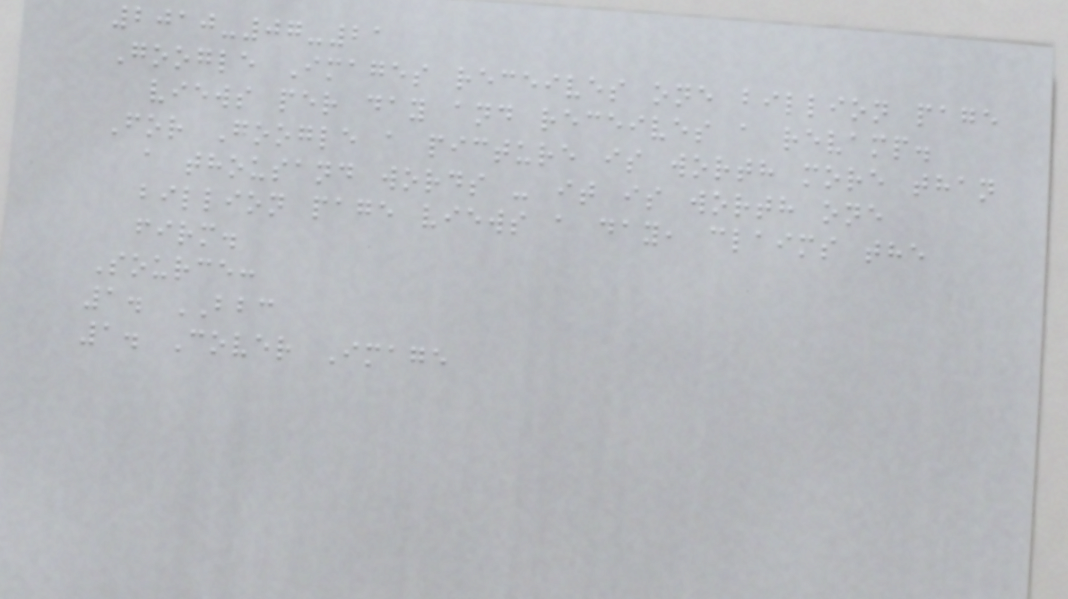2010-07-21
Google Images receives one billion page
views per day and receives a revamp.
For Google a picture is worth more than
a thousand words - it is worth one
billion page views a day, claims the
firm.
Source:
1. BBC
1. Cover Image
